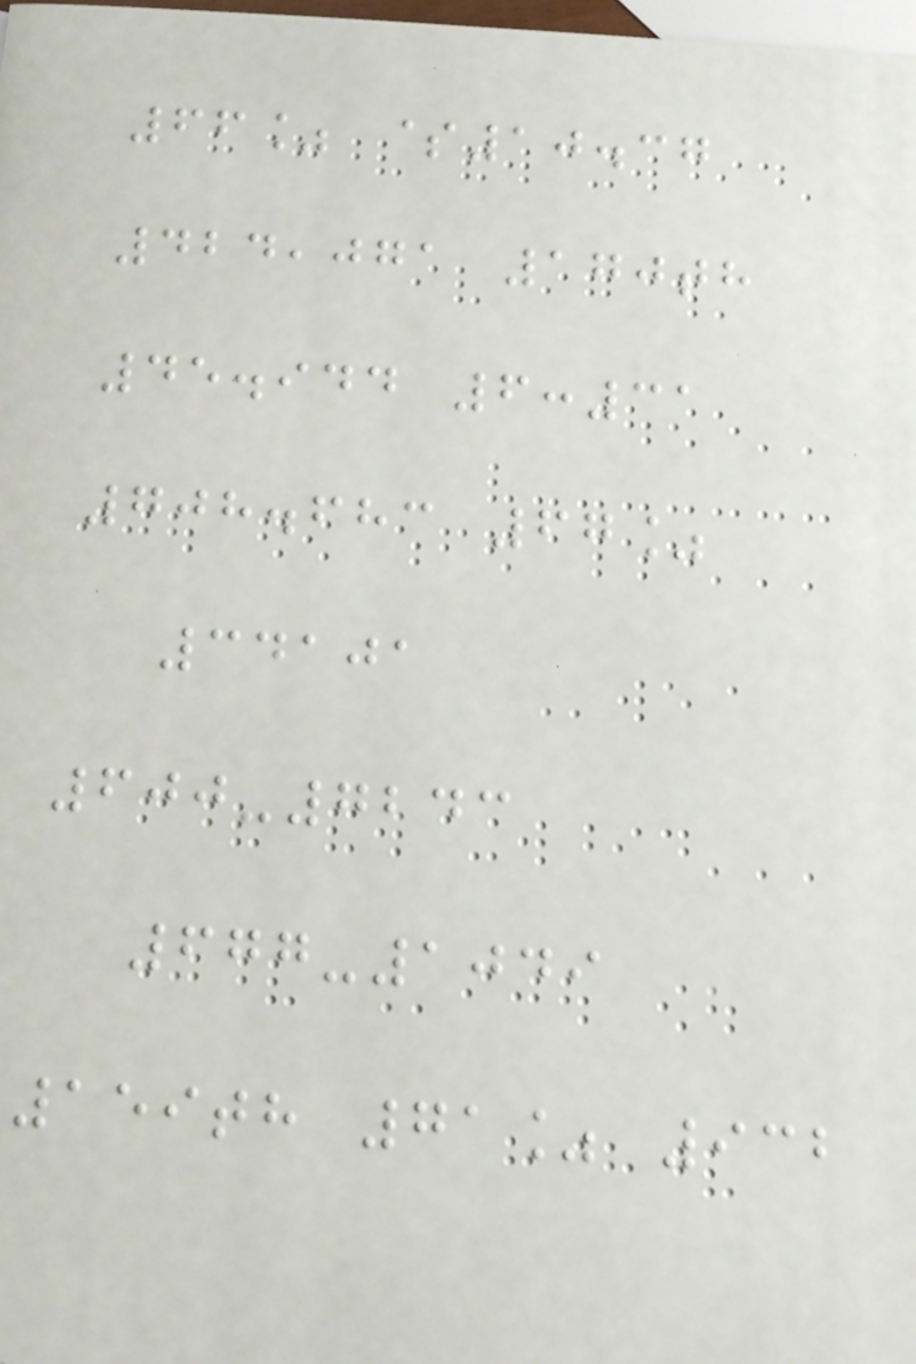66% $10.37
424,071 170th
45.944 6:31
708.683 67%
34101
600-7243
677-1049
159th 71% 932
